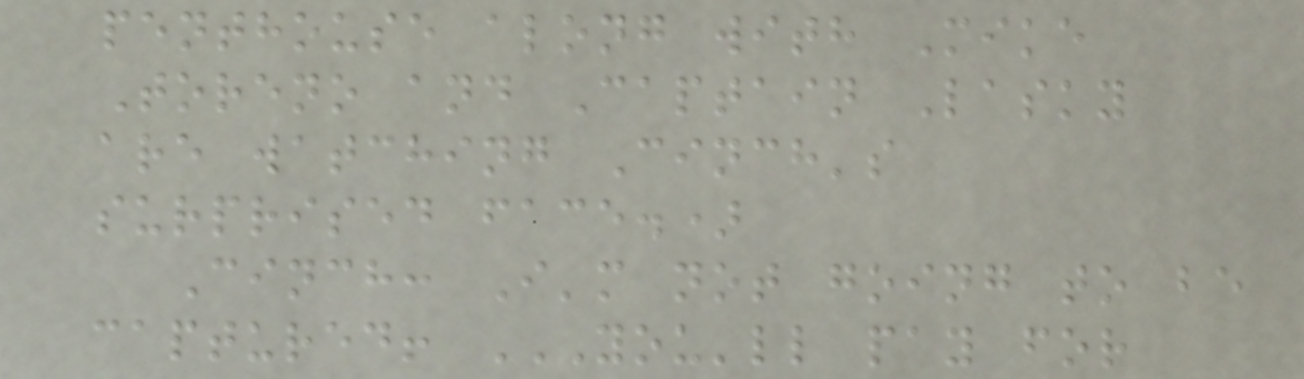penthouse along with Mike
Toreno and Captain Lasky
are watching Cinch's
surprised face.)
Cinch: I'm not going to be
captured! YOU'LL PAY FOR
